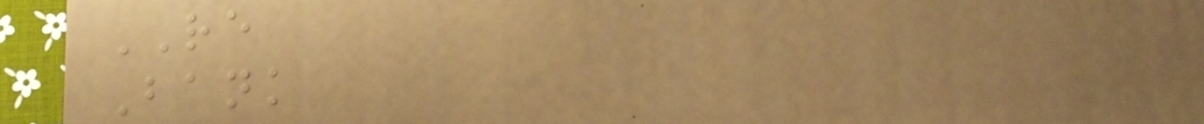RE
Bank
